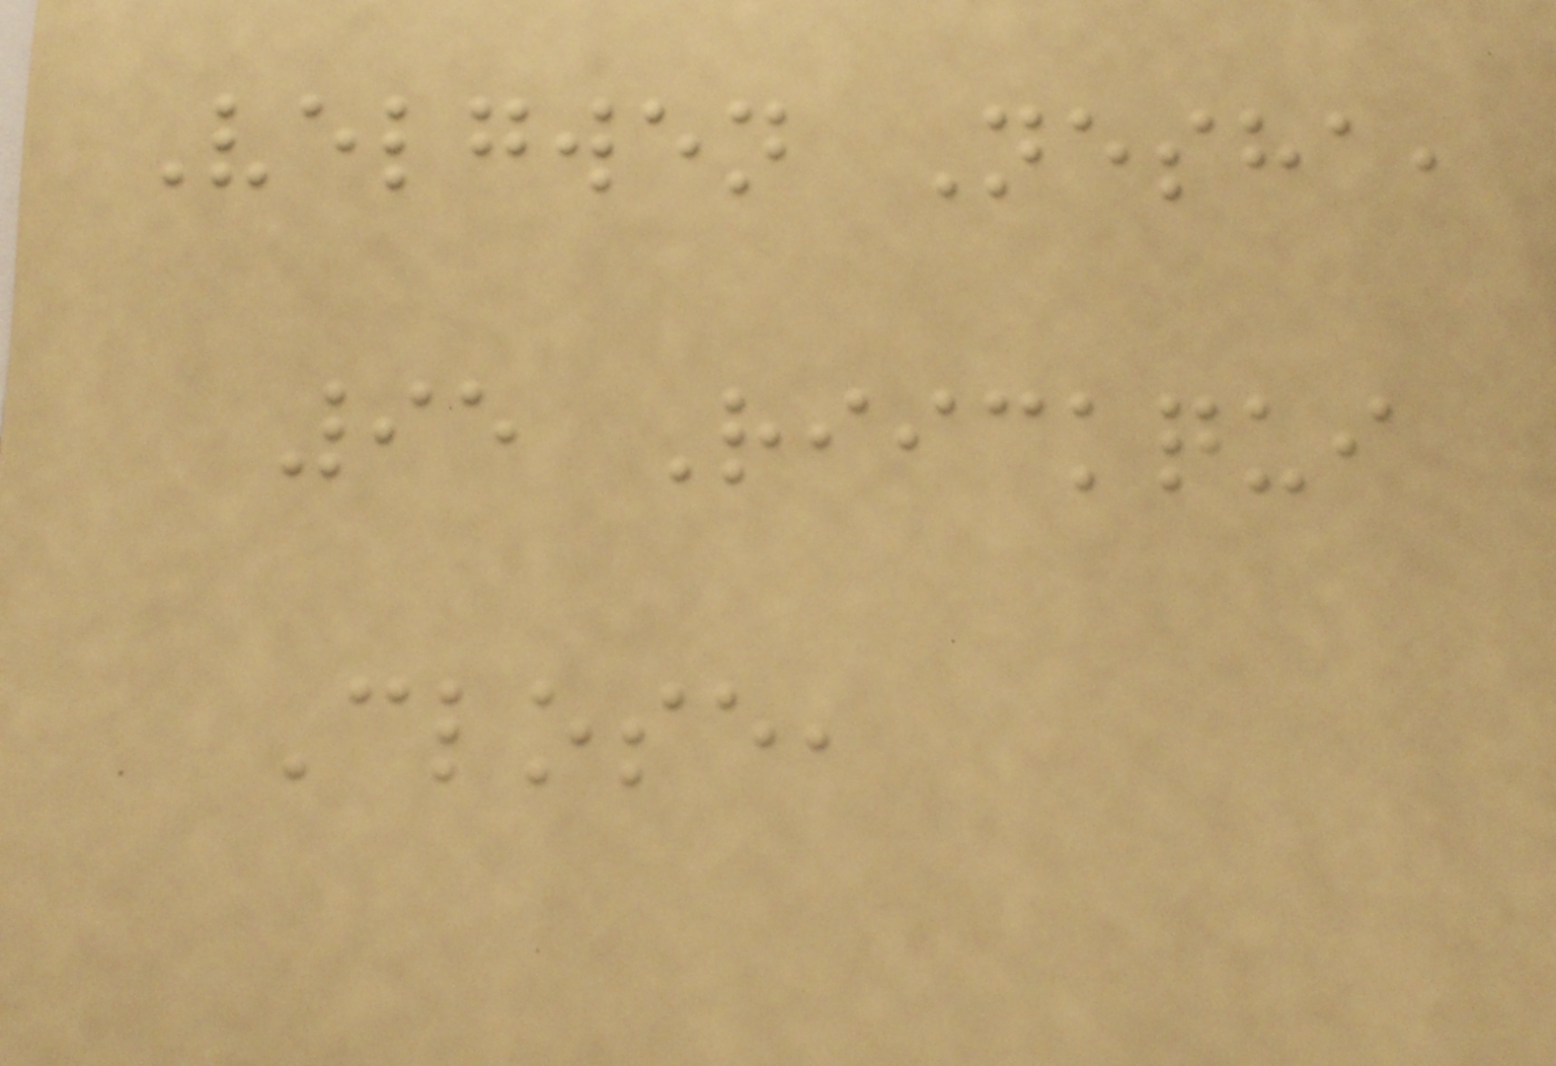Velgwen Nesha,
95 Riickqui
Close,
